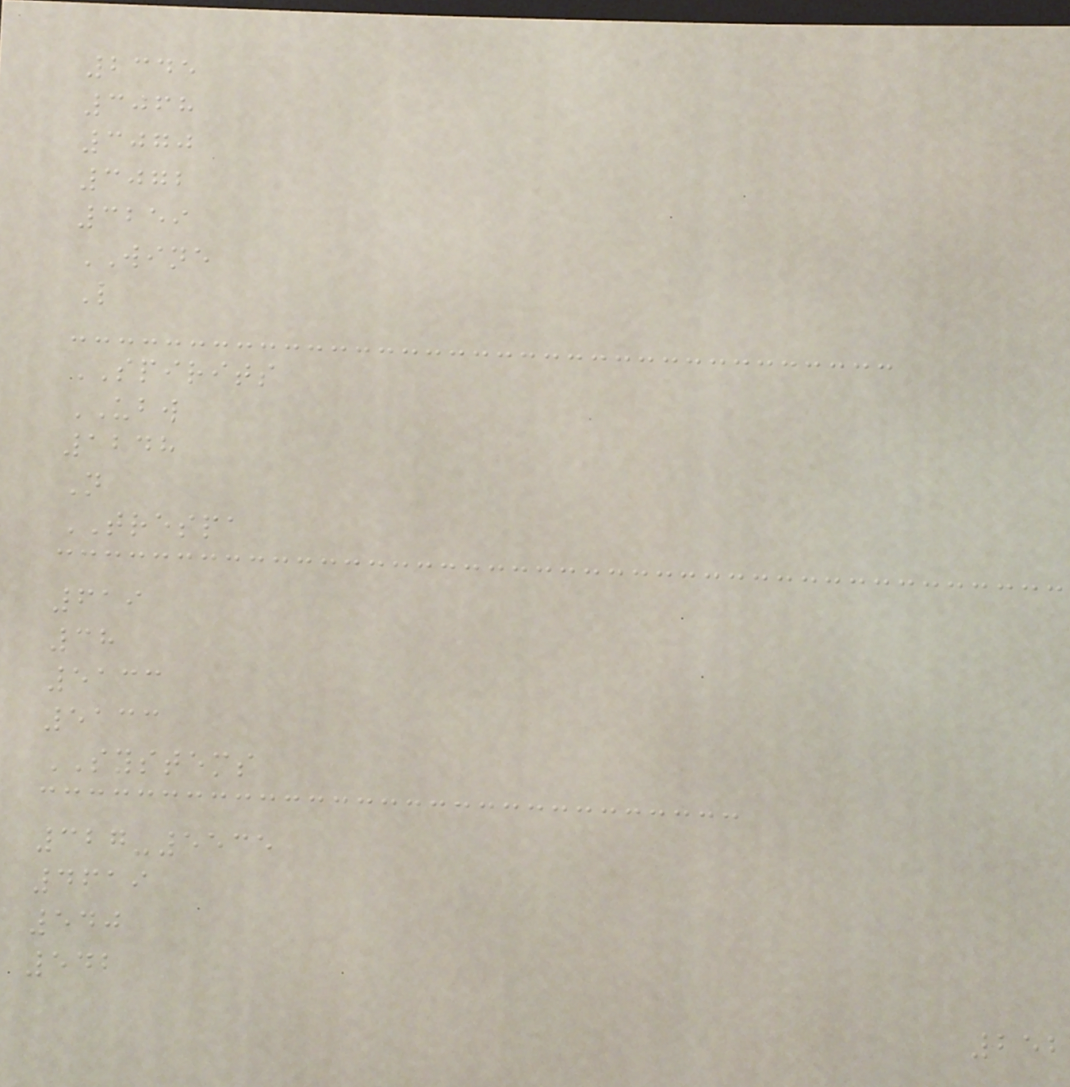2345
3068
3070
3072
3259
WINE
L
SPIRITS
UBW
1248
N
TRESPA
619
38
5133
5133
SYSTEMS
327-5535
4619
540
542
252
